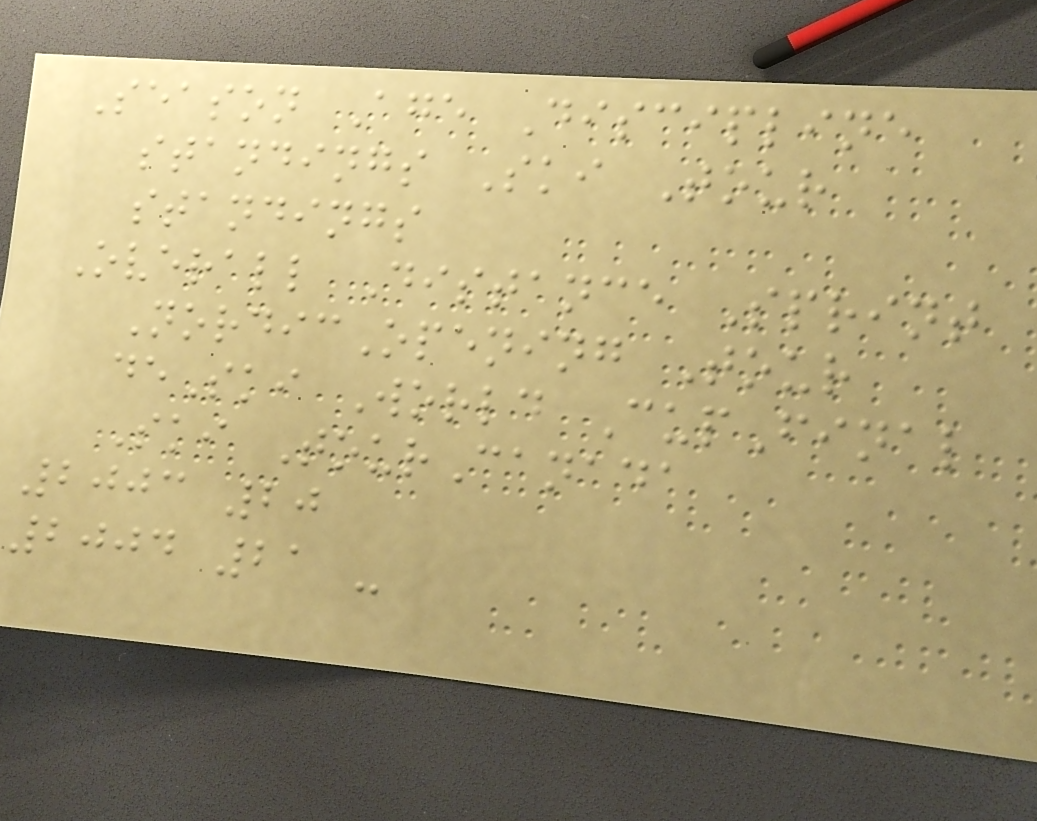Season Age Discipline
standings Ski Tour
standings
Overall Distance Sprint
NordicOpening Tour
deSki World CupFinal
Ski TourCanada
2003 20
2004 21 -
